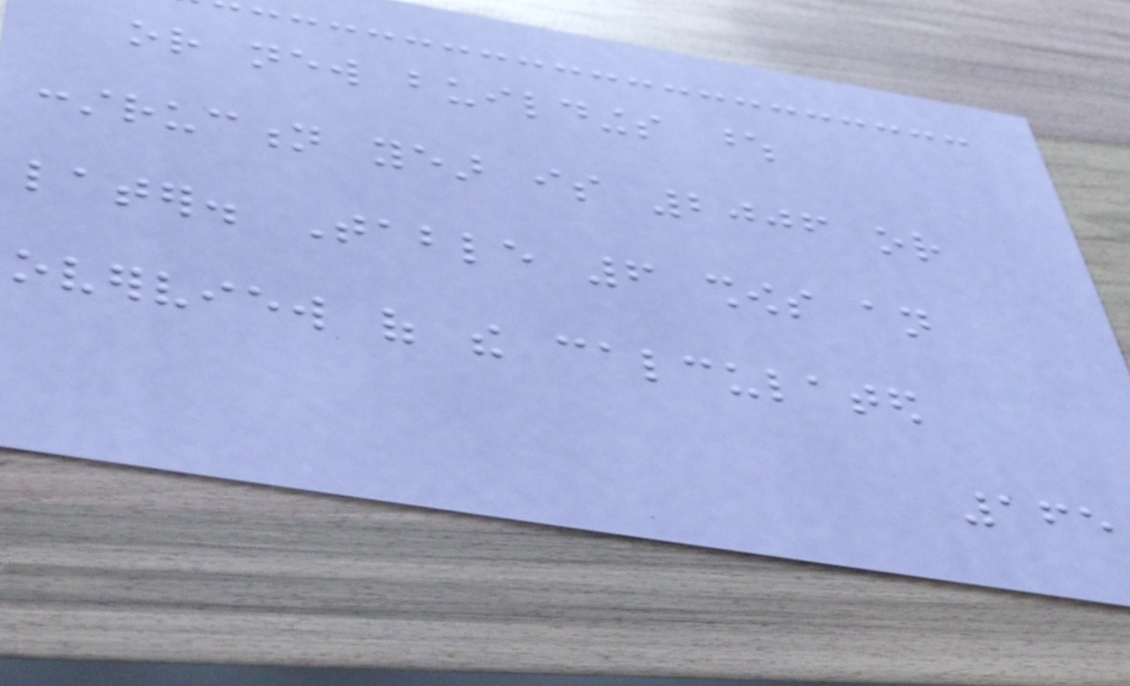or new buildings whose
construction year is 2006 or
later. Table 6 shows an
overview of the calculated
165
